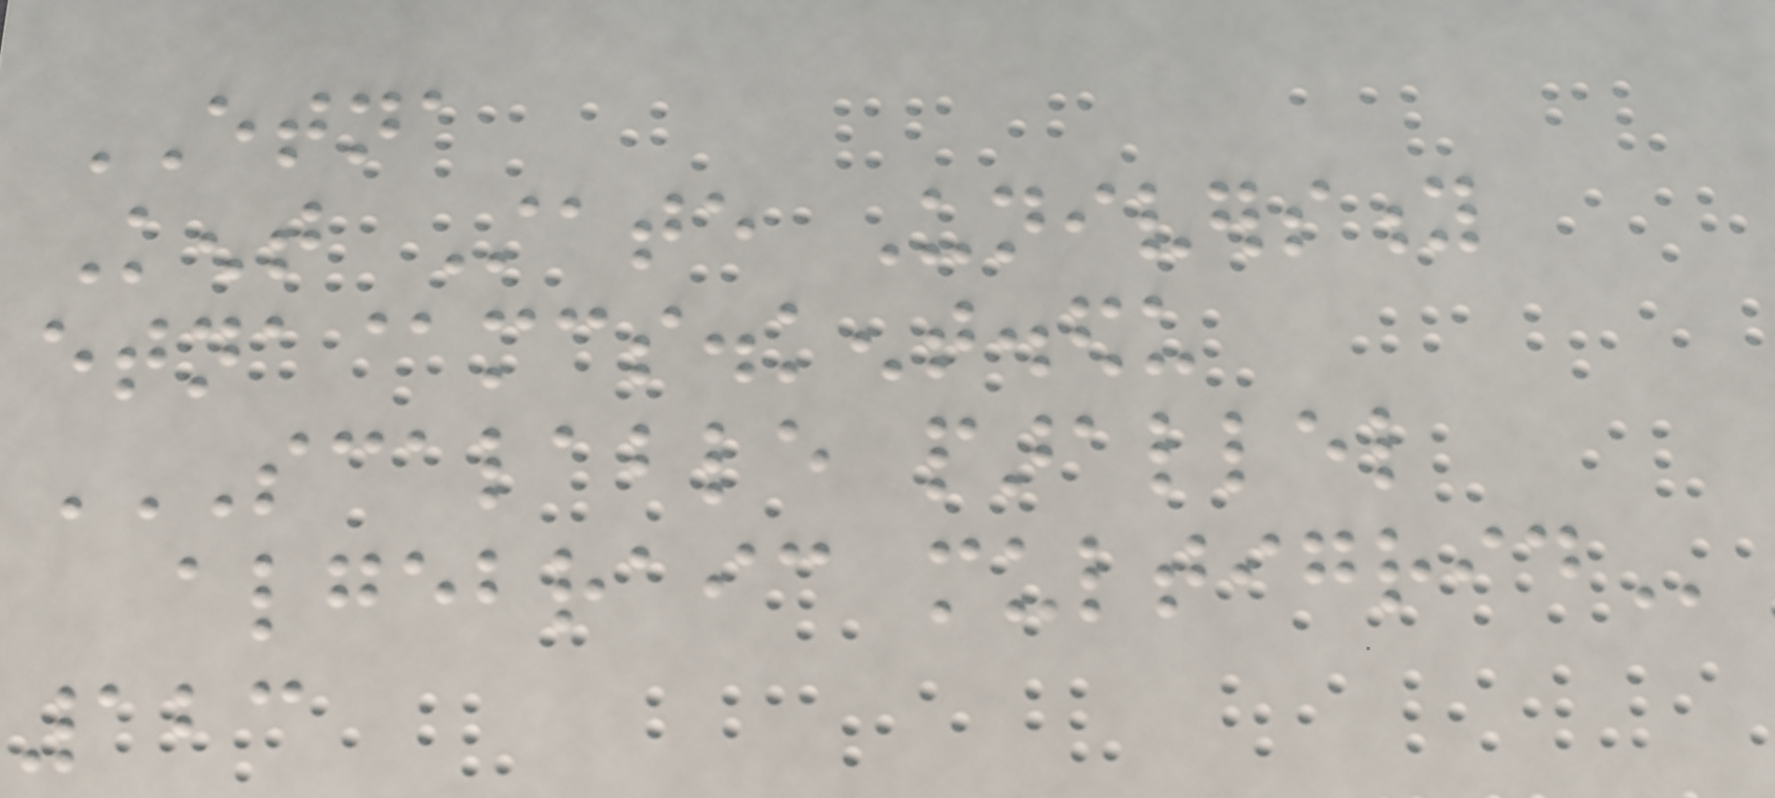ETNA
Kent State University
etna@mcs.kent.edu
SCALABLE PARALLEL
ALGEBRAIC MULTIGRID
123
